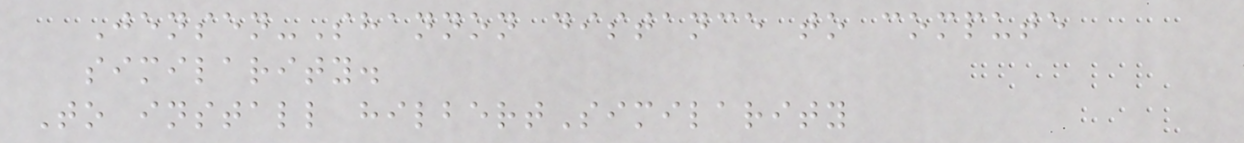Jensen-Shannon distance to compute
similarity.
To install hilbertSimilarity
